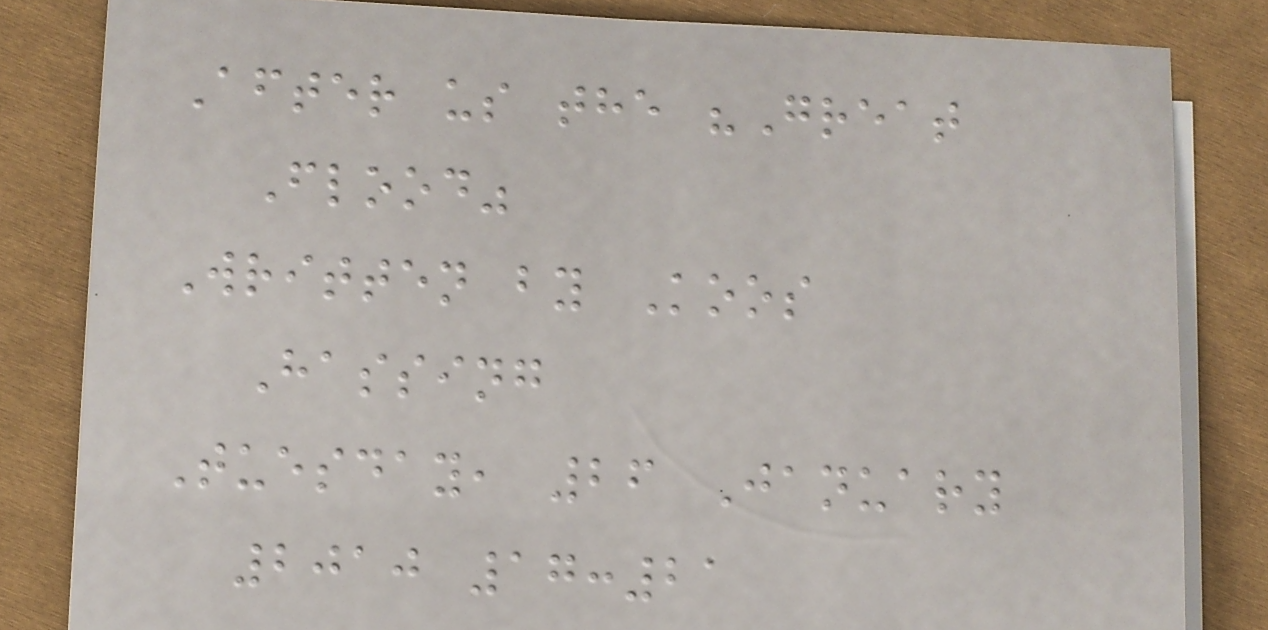After us the "Great
Flood"
Written by Koos
Hassing
Tuesday, 26 January
2010 17:21
